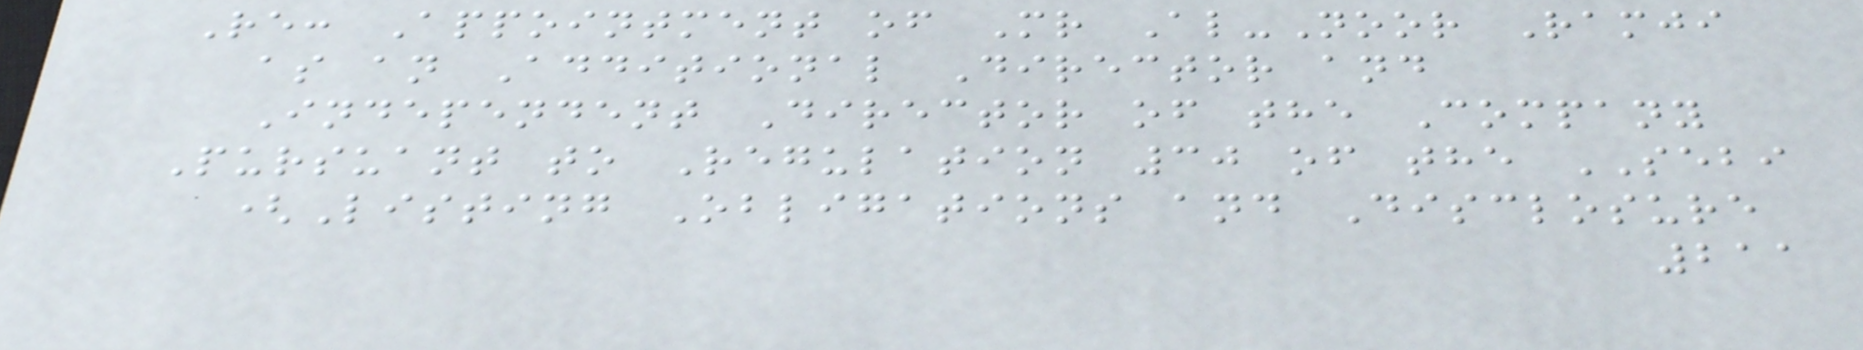Re: Appointment of Mr Al-Noor Ramji
as an Additional Director and
Independent Director of the Company
Pursuant to Regulation 30 of the SEBI
(Listing Obligations and Disclosure
211
